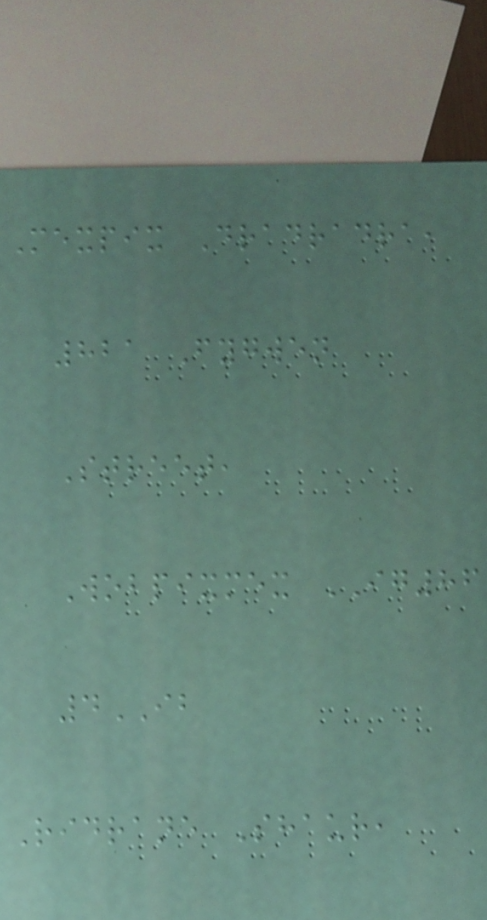Mexpix Dradradra,
821 Fygwen
Street,
Wobpixmex IG86
4IB
Ridrane Shaur,
